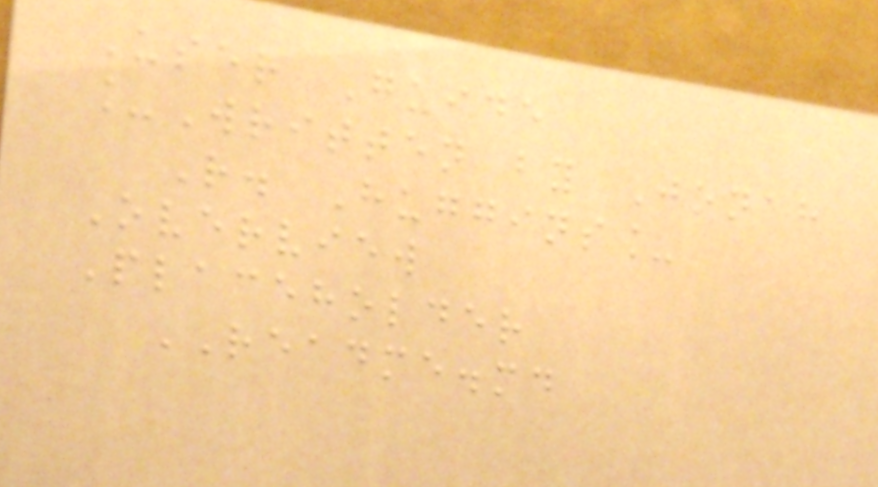User Guide
_Written by Jonah
R. Huggins_
Overview
Placeholder
README.md
